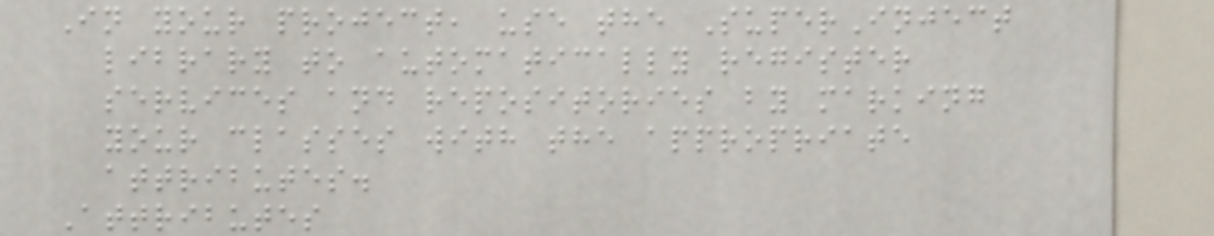In your project, use the SuperInject
library to automatically register
services and repositories by marking
your classes with the appropriate
attributes.
Attributes
